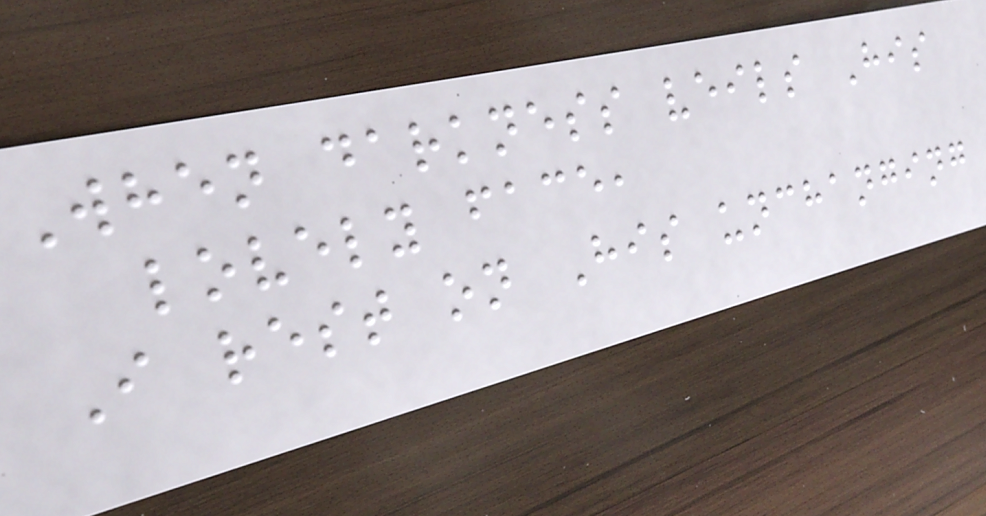When darkness veils His
lovely face,
I rest on His unchanging
